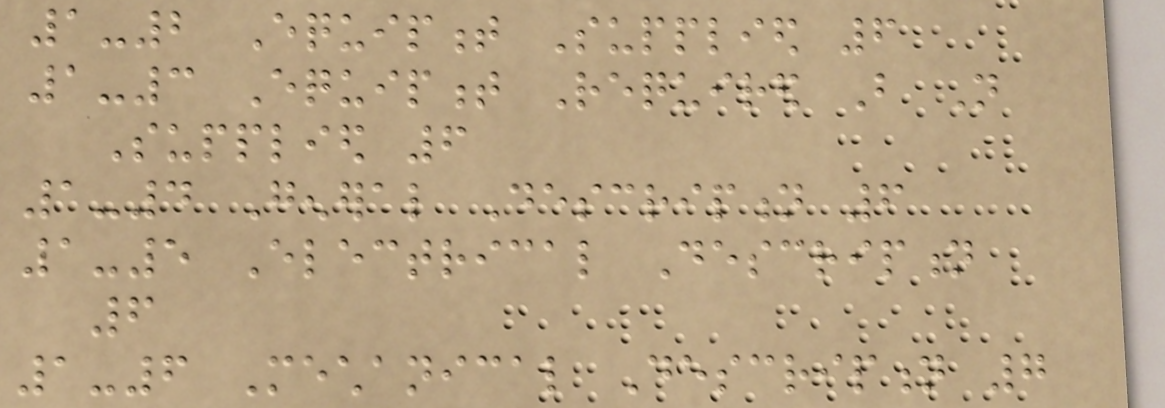1-2 Equipment Supplied 6
1-3 Equipment Required But Not
Supplied 6
1-4 General Description 6
1-5 Electrical Description
6
1-6 Mechanical Description 7
